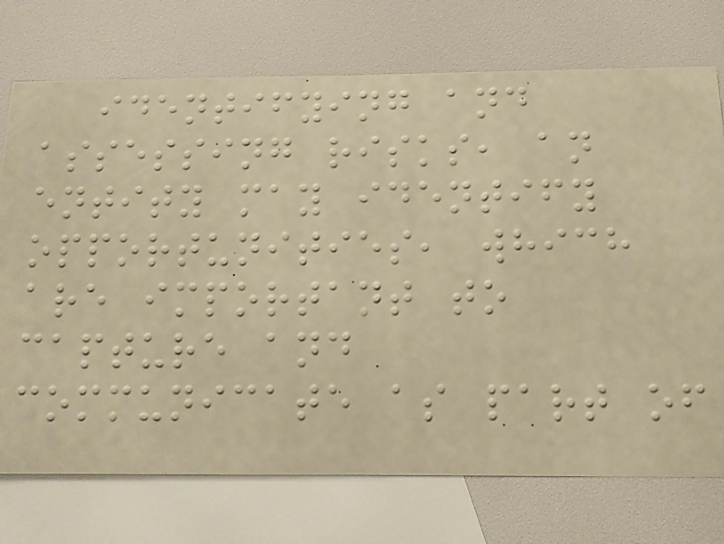identifying and
assessing risks, an
entity may identify
opportunities, which
are important to
capture and
communicate as part of
